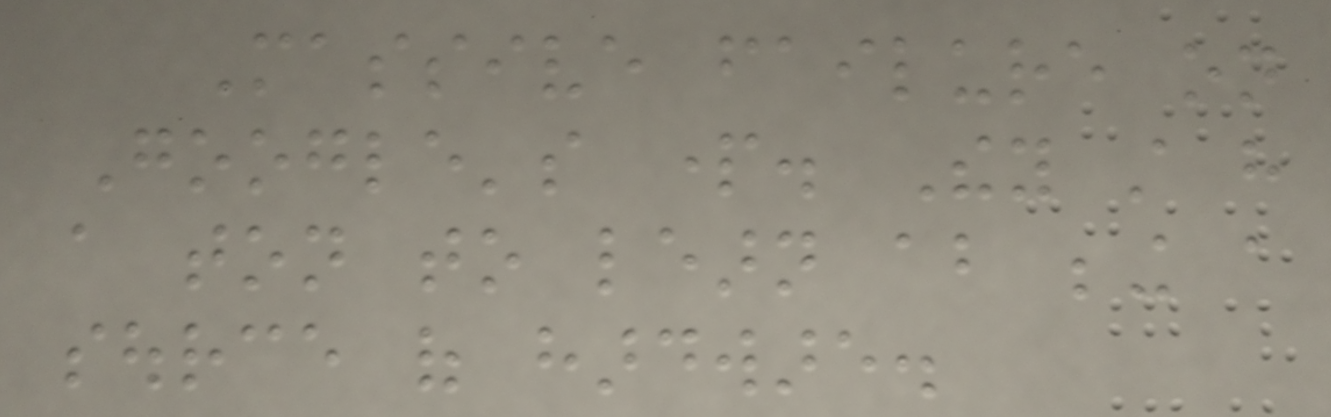Massive failure on
Google's part. They still have
a ton to learn about being a
source of hardware.
